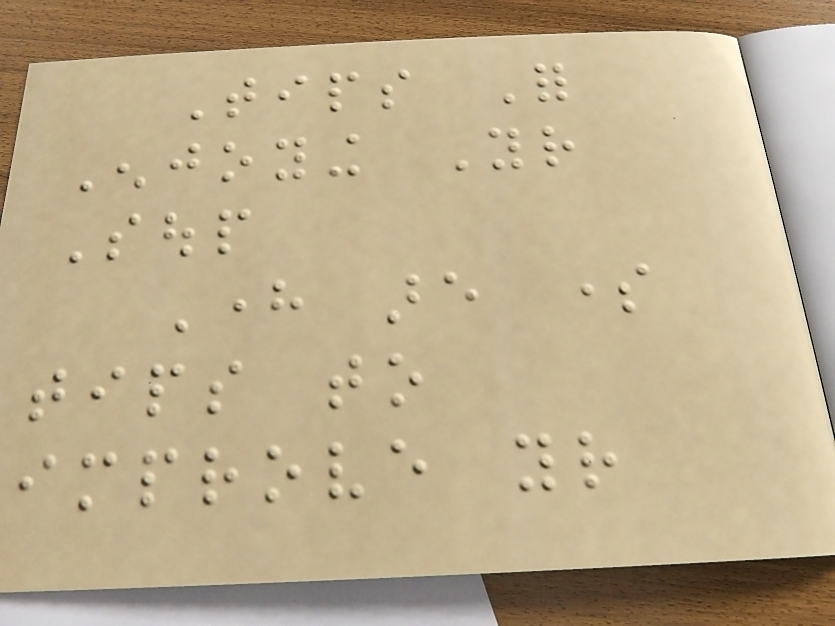Tips For
Enjoying Your
Soup
Here are some
tips to
improve your
